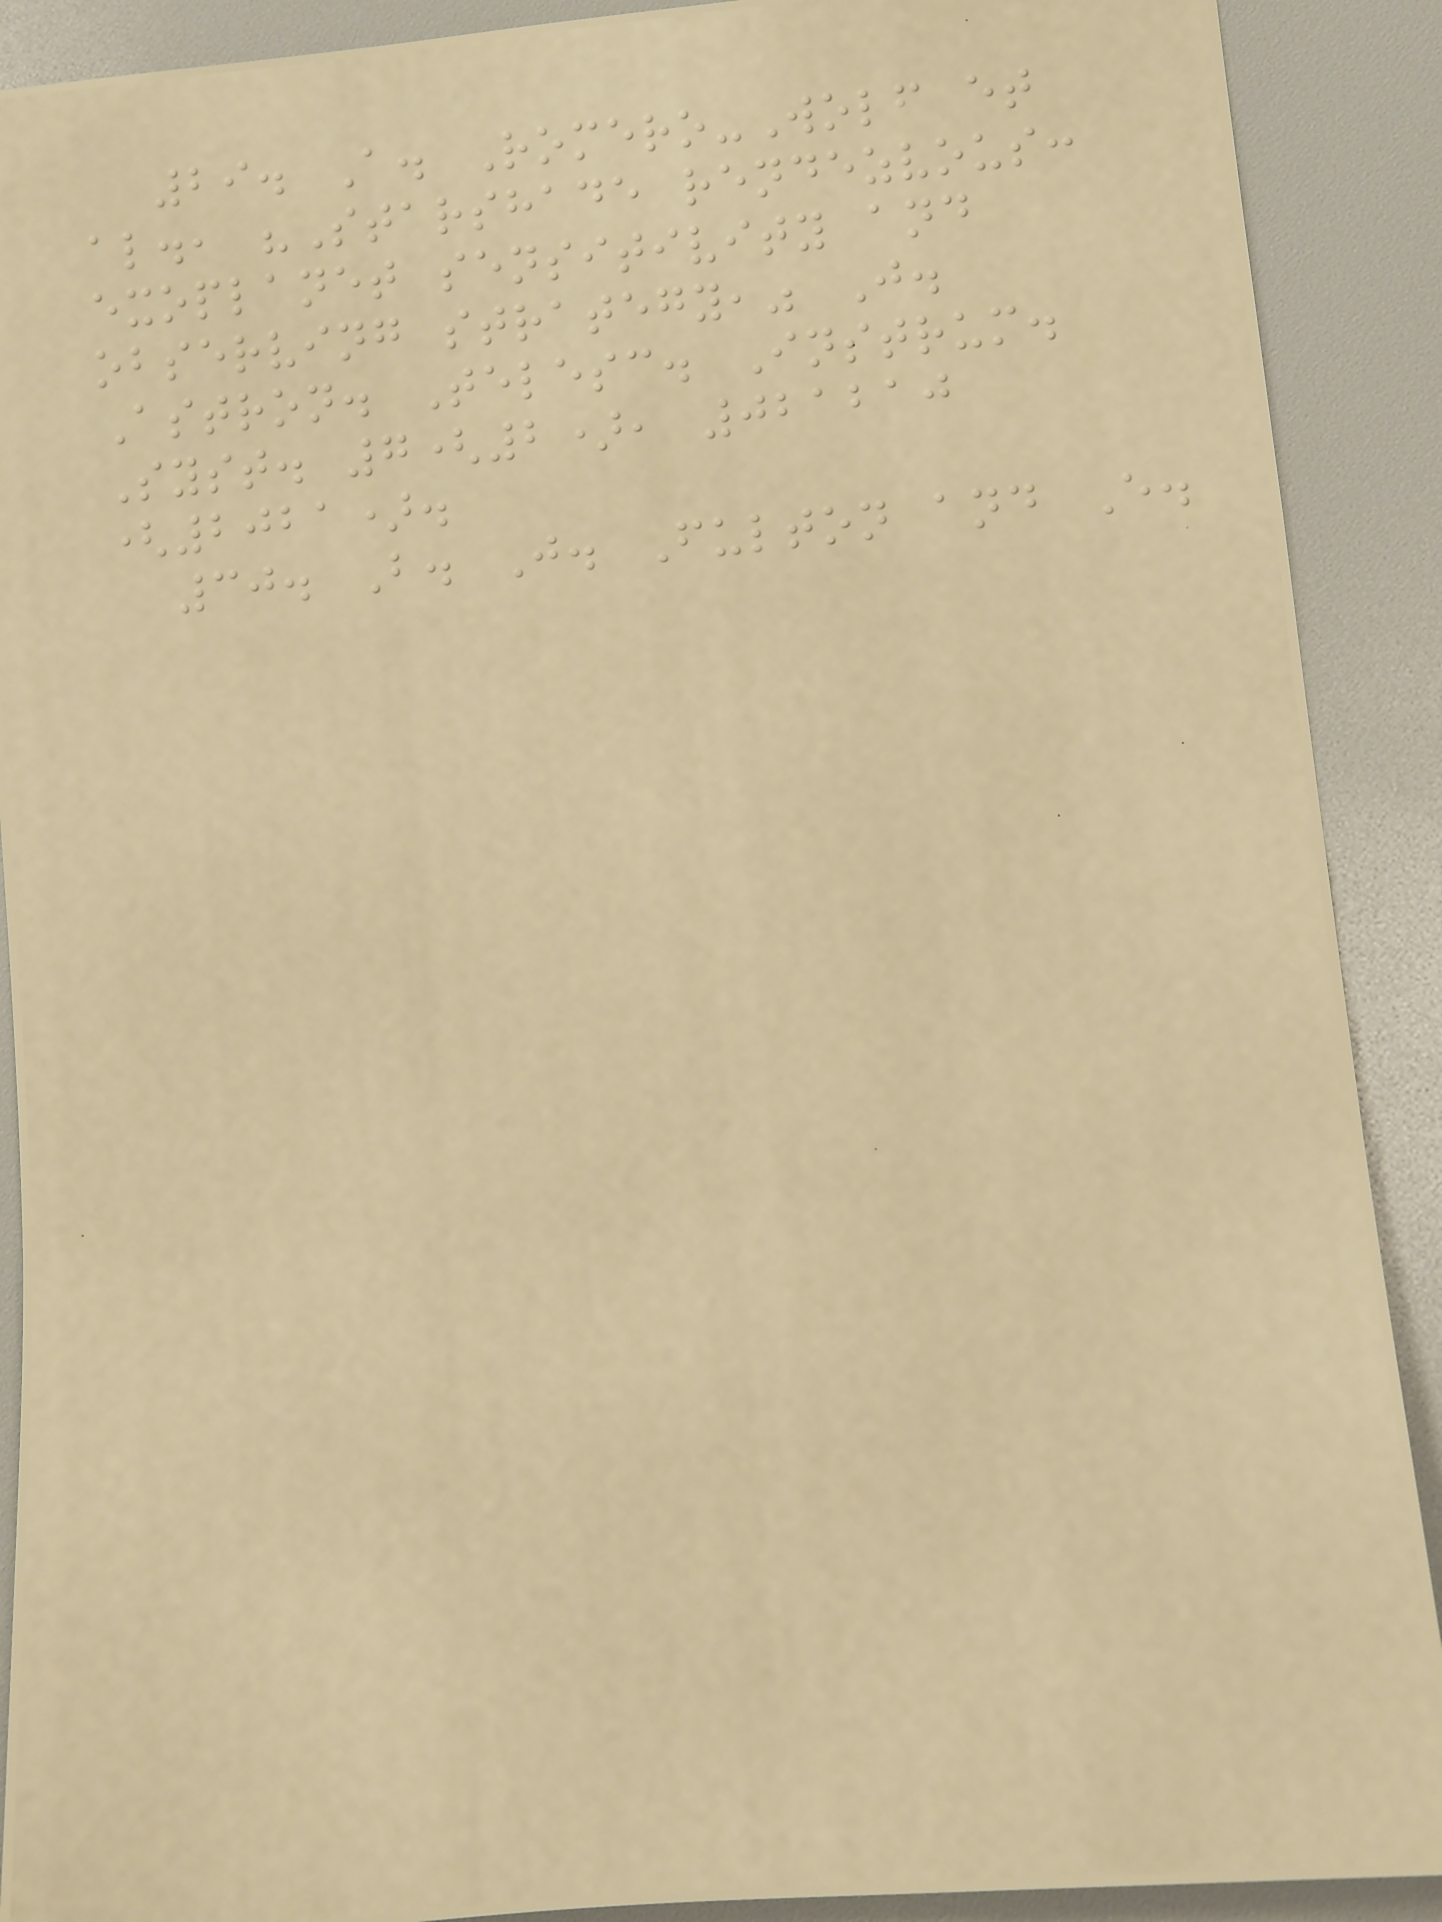29. A. Romero-Wolf et
al., "Starshade rendezvous:
exoplanet sensitivity and
observing strategy," J.
Astron. Telesc. Instrum.
Syst. 7(2), 021210
(2021).
30. B. J. Fulton and E.
